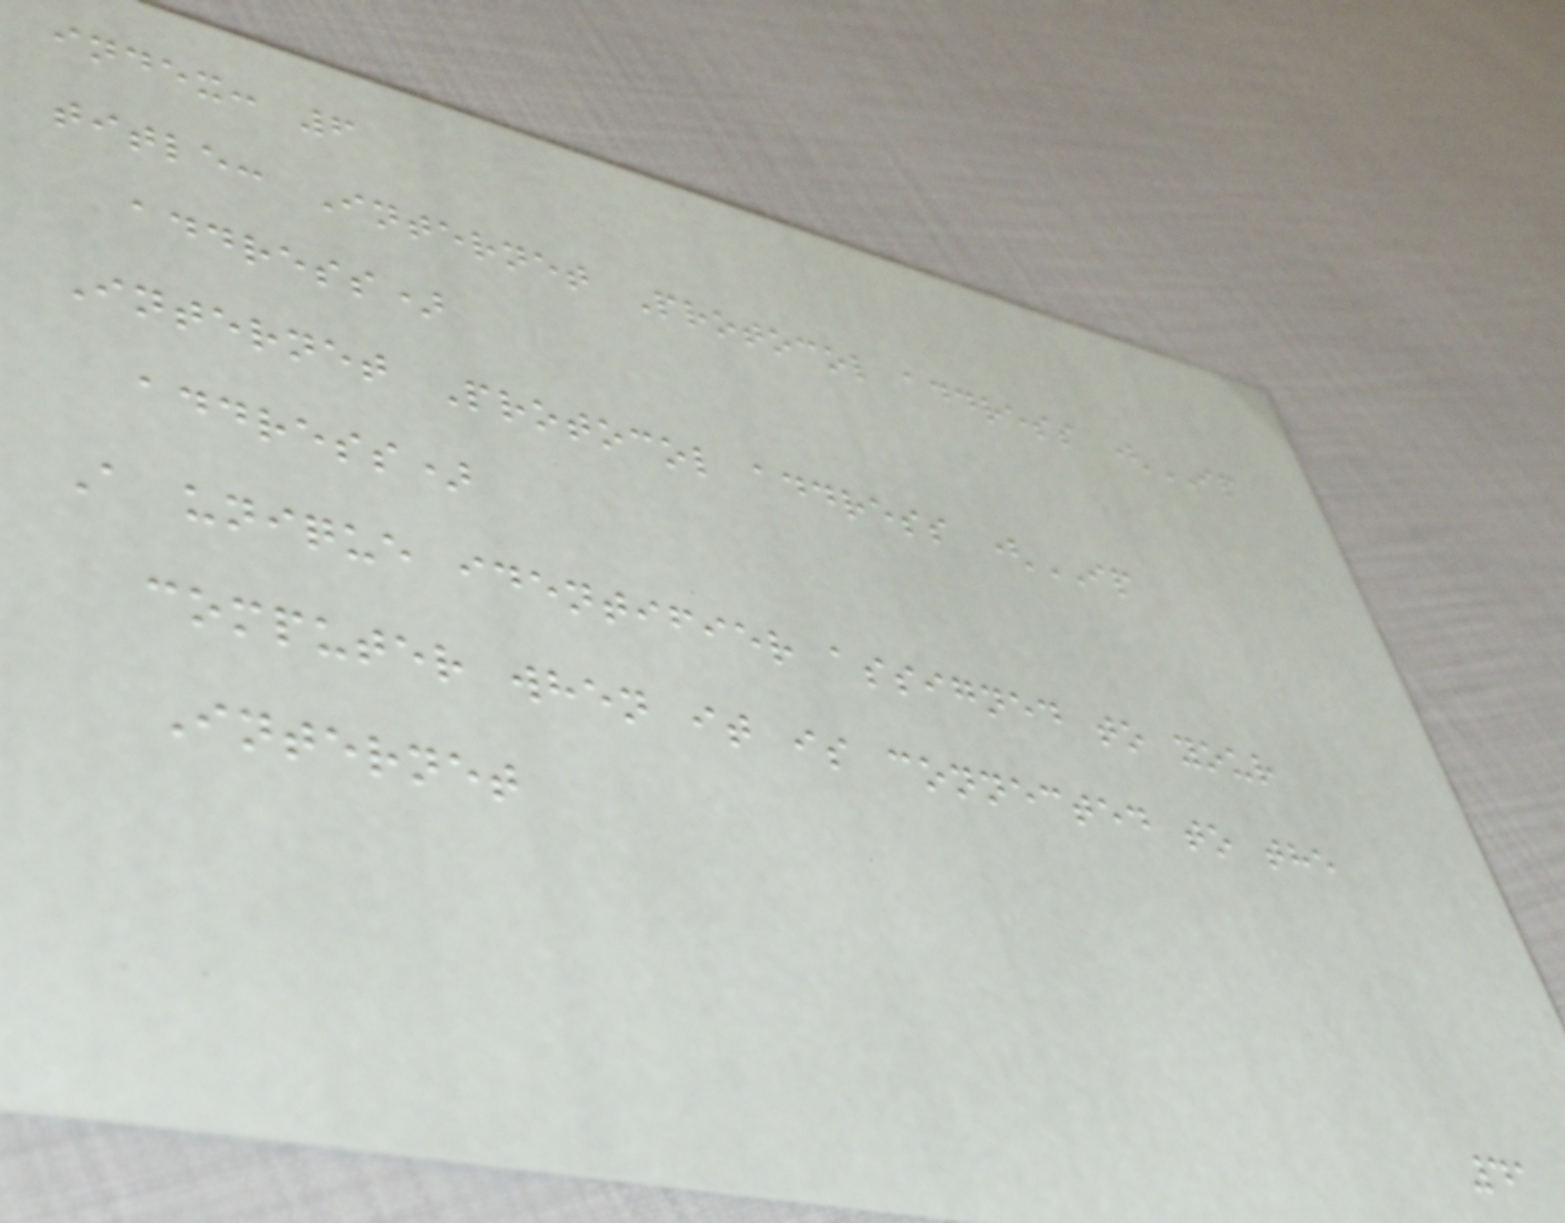index: 6
title: Internet Protocol address (IP
address)
Internet Protocol address (IP
address)
A unique identifier assigned to your
computer when it is connected to the
Internet
41
